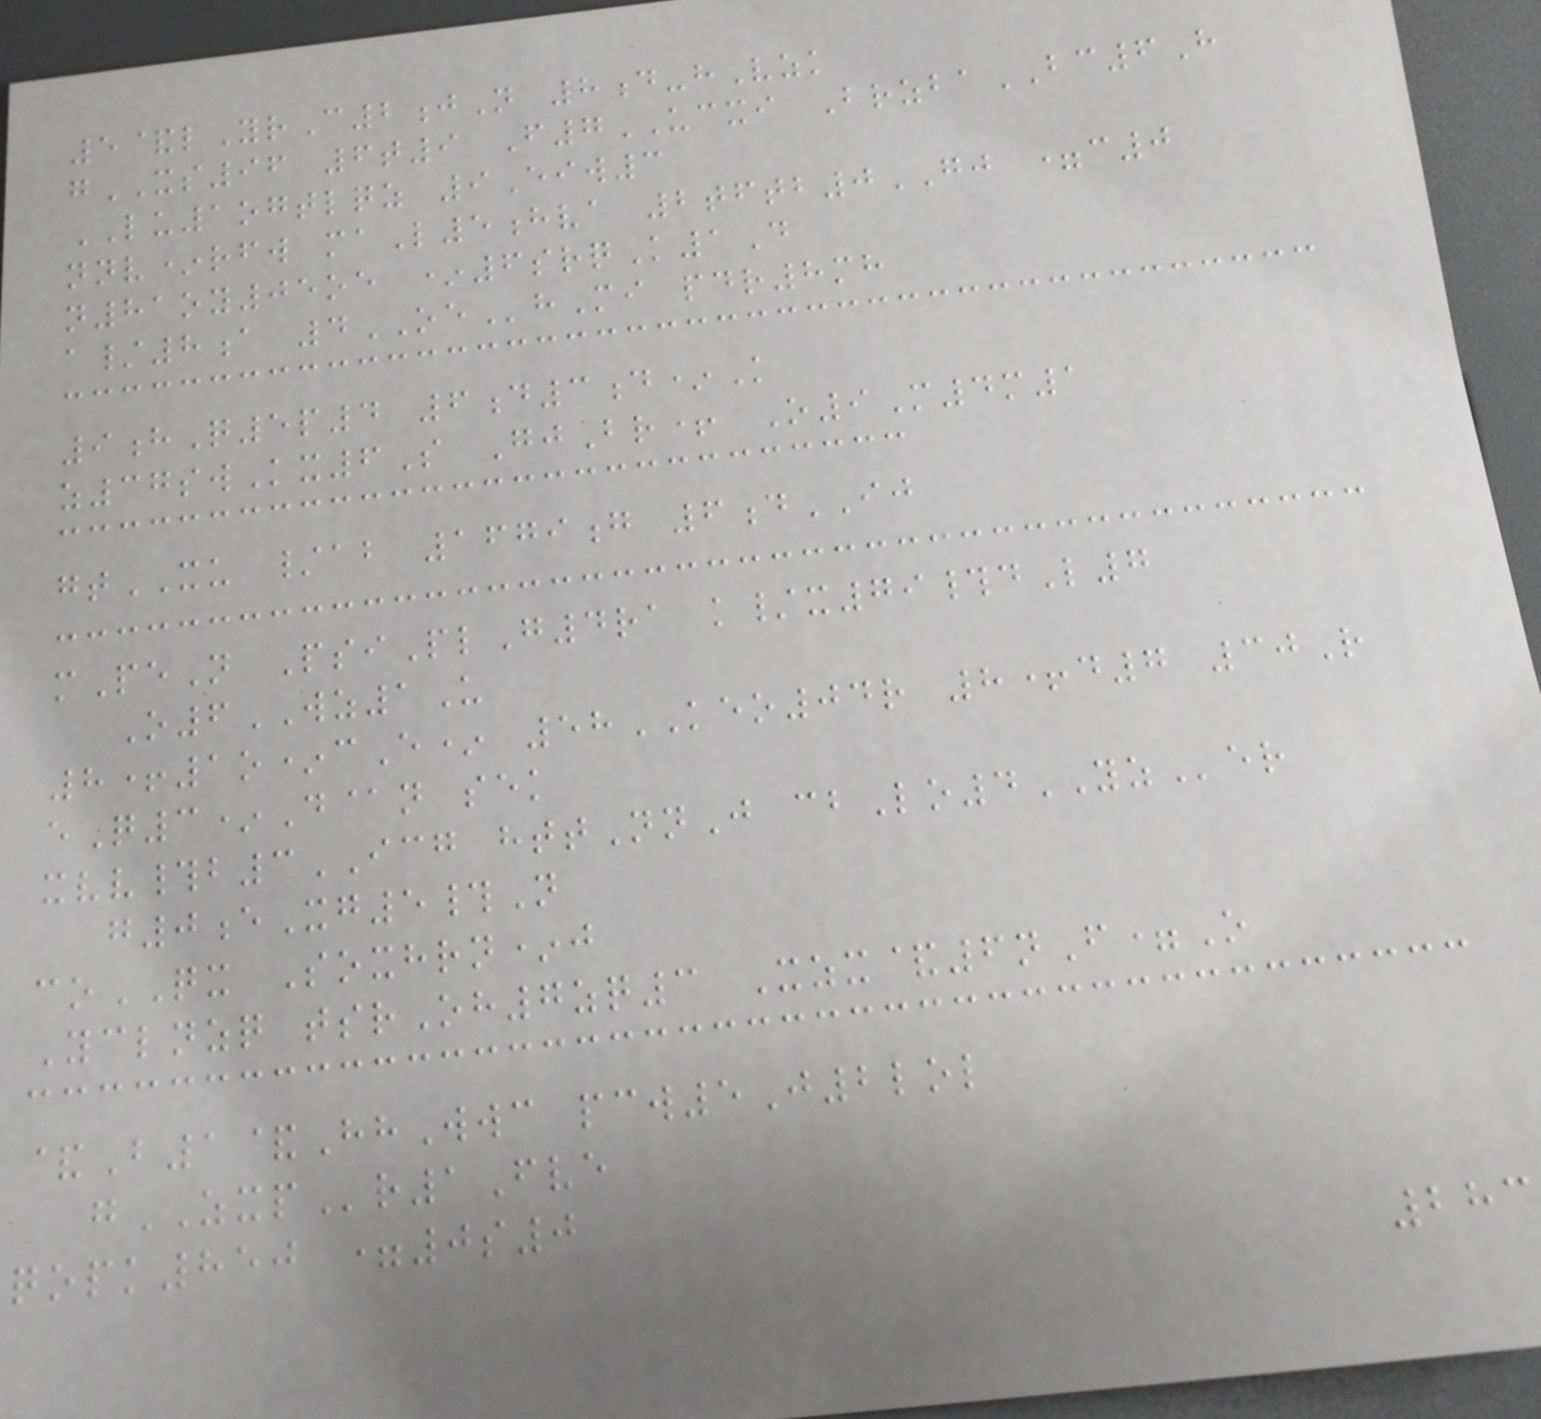5&lYrC2jN 8d-hVzk
gXS96 6t9 F7UCXI BrzbaBC6H
LU1ogtlqz 9Eiw3
nnv*rfw maL5hva 2tftb0GJ =c0
n81oy05oe *6srqK1D
a/8a 4OEhMi pdr8mh
9hQ5p4 6d3d*K
z37swKx6S GjBr+ O9M4m1
gtXU /ab 1679g 6dIJ
mPeN PsiPlG4ra k/x79#dL7
O6WZ1U
8+1o*cE* 58KEO04r 8+d7 30R
eQ3*D@n sek
xvv#b3ICG httNnJ cbLo4YZer
g0eXg5#N
coQX Soxhrn*j
Yclnzq tsrOh7zq3 Xzx&6nF=O
&B1&HhWwc pcw5J2lol
gZXPr1Fve
qopk850 =0s0
283
